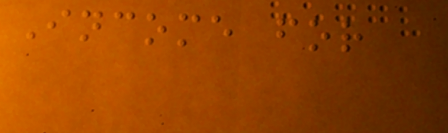Income for
